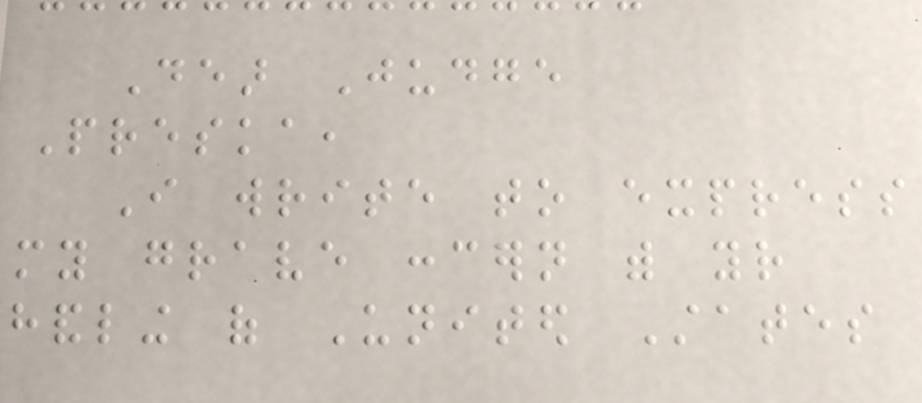Dear Judge
Preska,
I write to express
my grave concern with your
handling of United States
